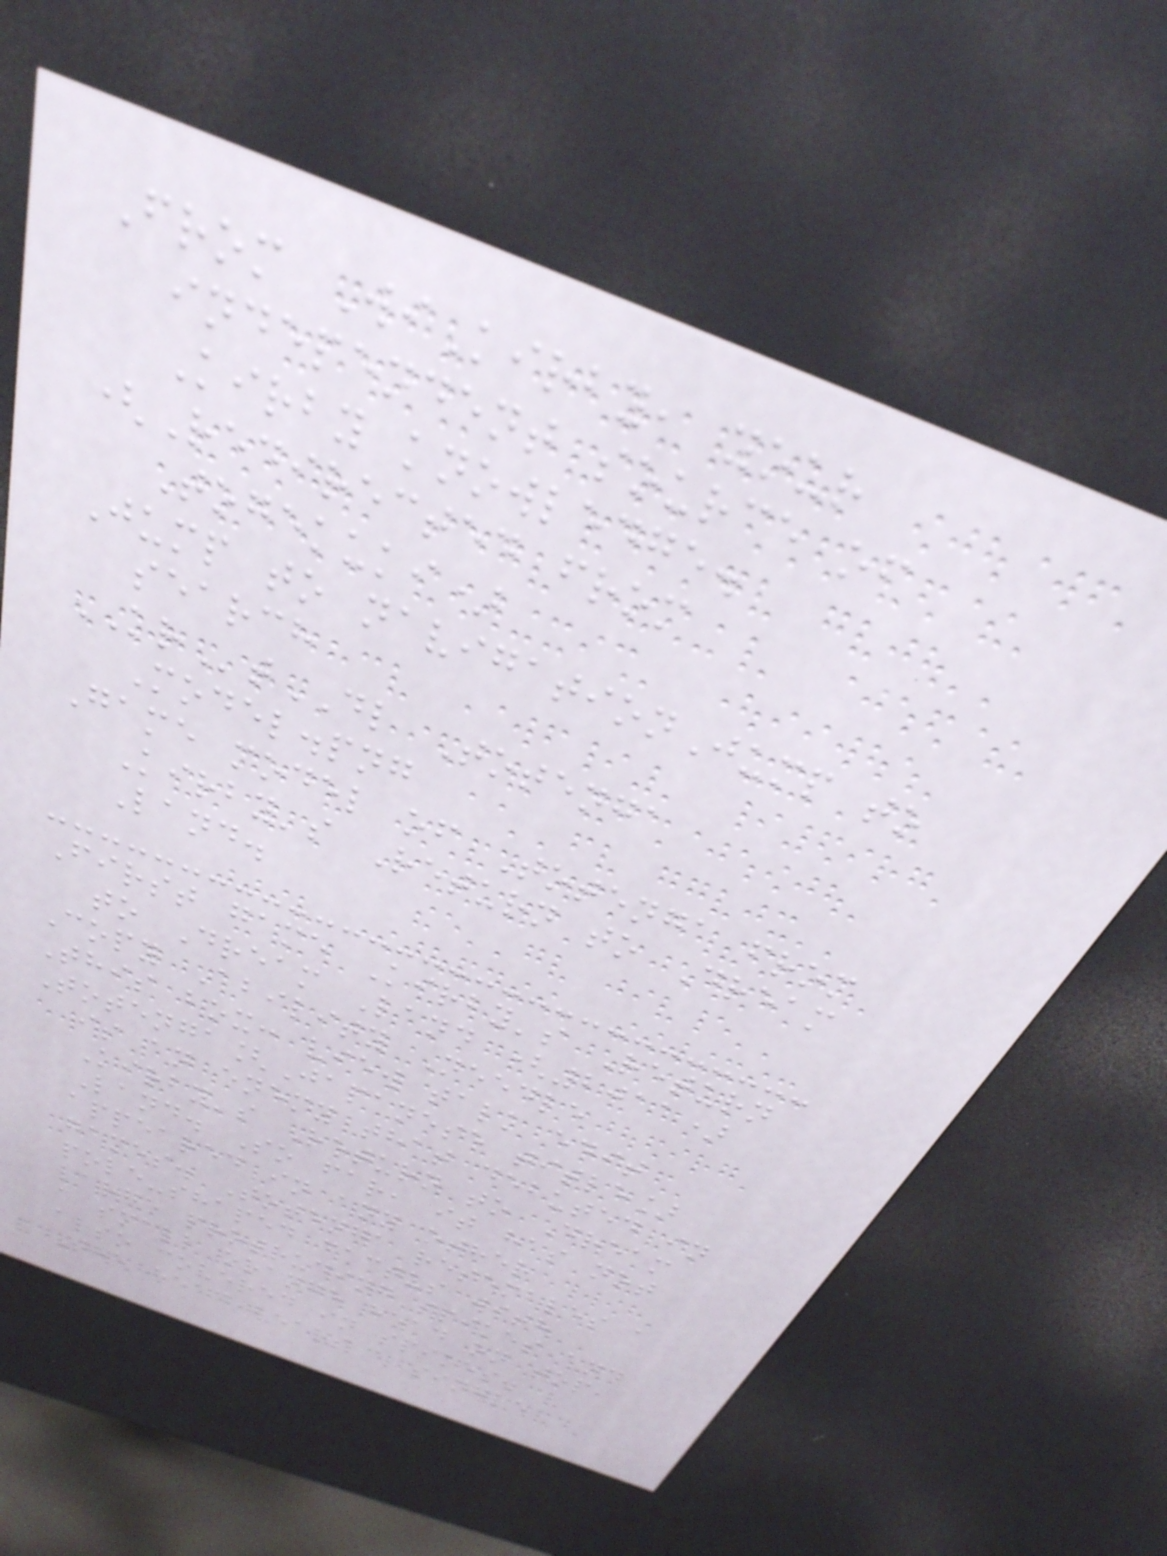From WiKirby, your
independent source of
Kirby knowledge.
(Redirected from
Togekuki)
Jump to navigationJump to
search
KRtDL Totenga
Model.png
Game model of Totenga from
Kirby's Return to Dream
Land.
First game Kirby's Return
to Dream Land (2011)
Copy Ability Needle
This box: view talk edit
Totenga[Japanese title]
is an enemy that debuted in
Kirby's Return to Dream
Land. So far, it has not
appeared in any other
games. Totenga resembles a
pole-shaped cactus with
large protruding spikes and
a small orange head on top,
also covered in spikes.
The head bears a single
